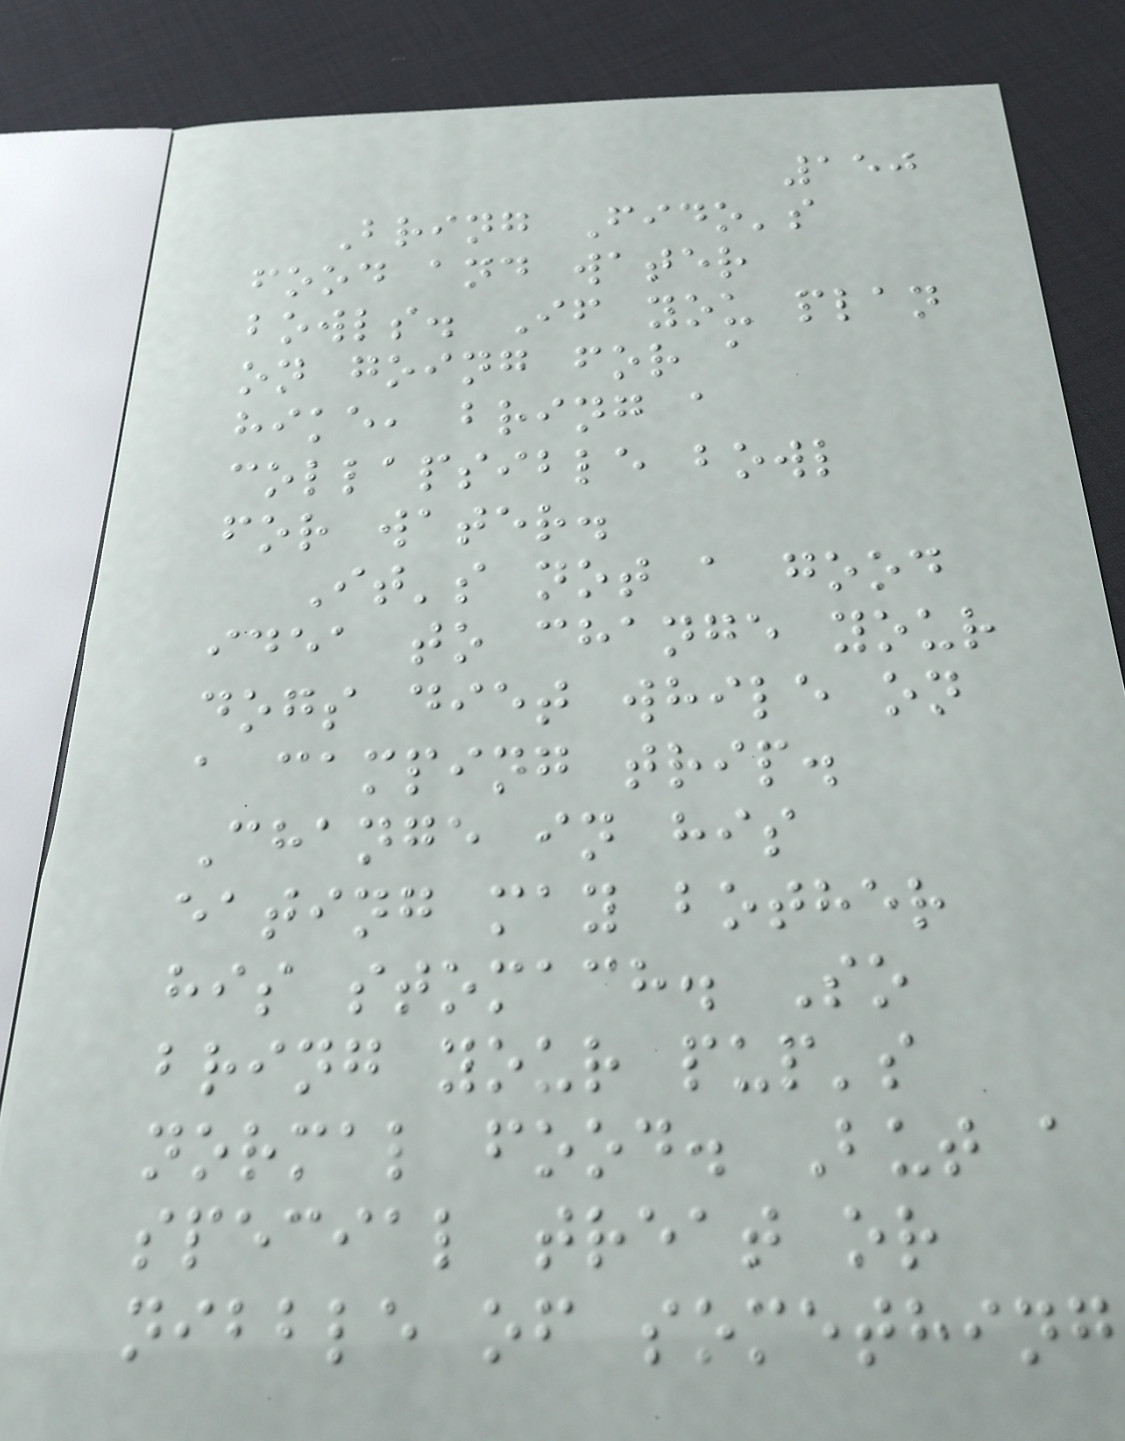150
Bring Fido's
food and water
bowls. If you plan
on going for a
hike, bring a
collapsible bowl
for water.
It's not a good
idea to change your
dogs diet while on
a camping trip.
Change in his
eating may bother
his stomach. So
bring your pup's
normal food. But a
special treat or
nibble of something
